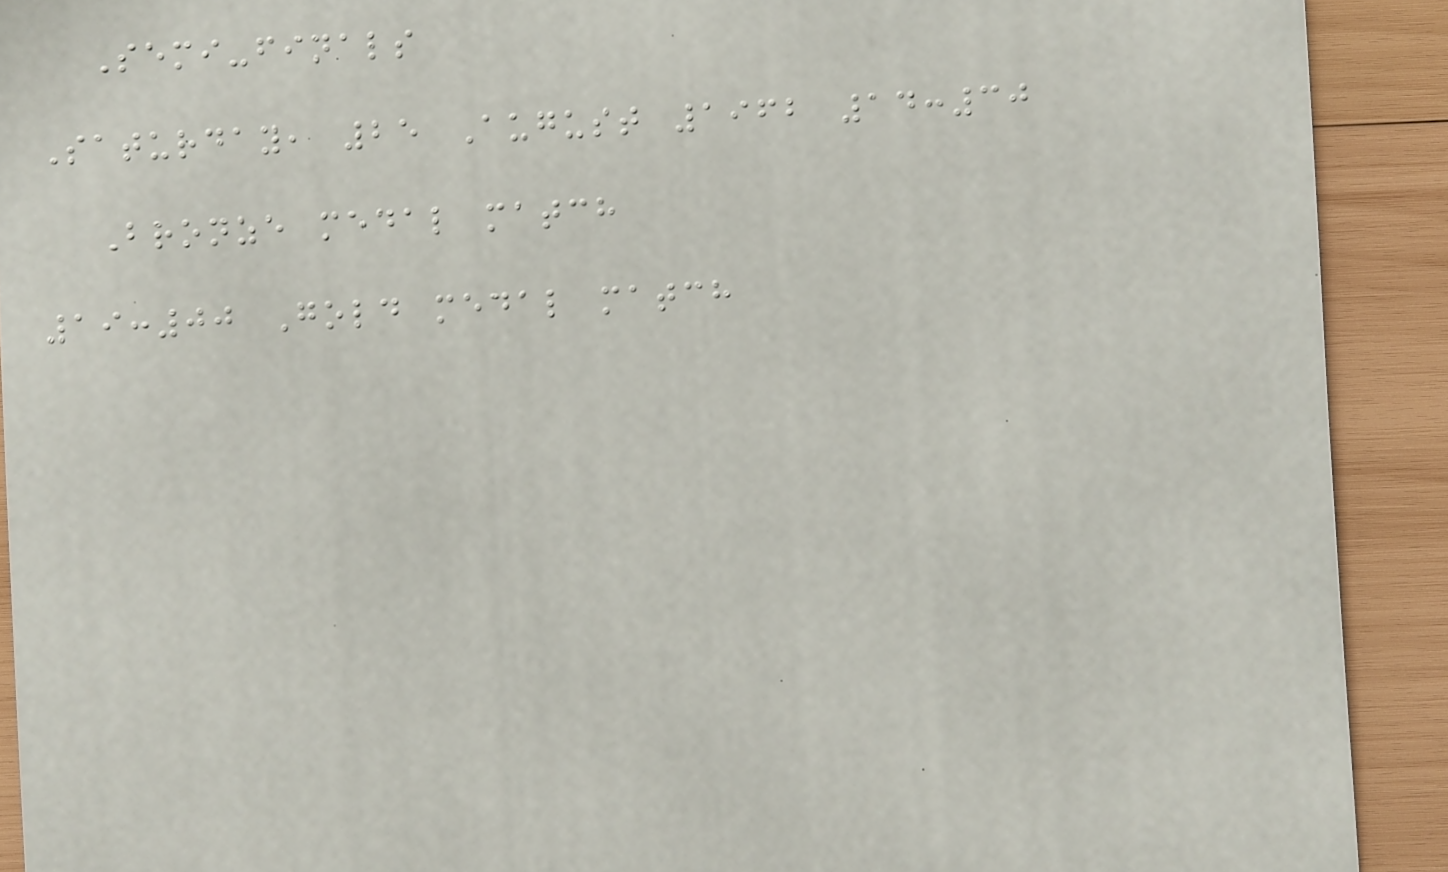Semi-finals
Saturday, 25 August 1962 14:30
Bronze medal match
19:00 Gold medal match
